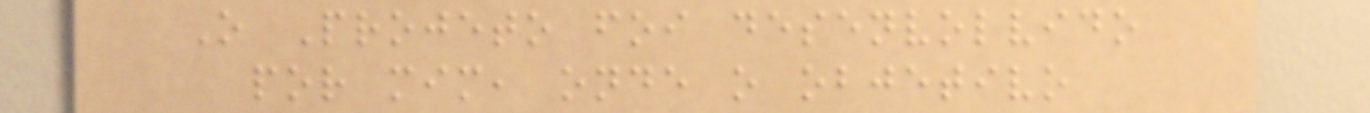O Projeto foi desenvolvido
por mim, onde o objetivo
